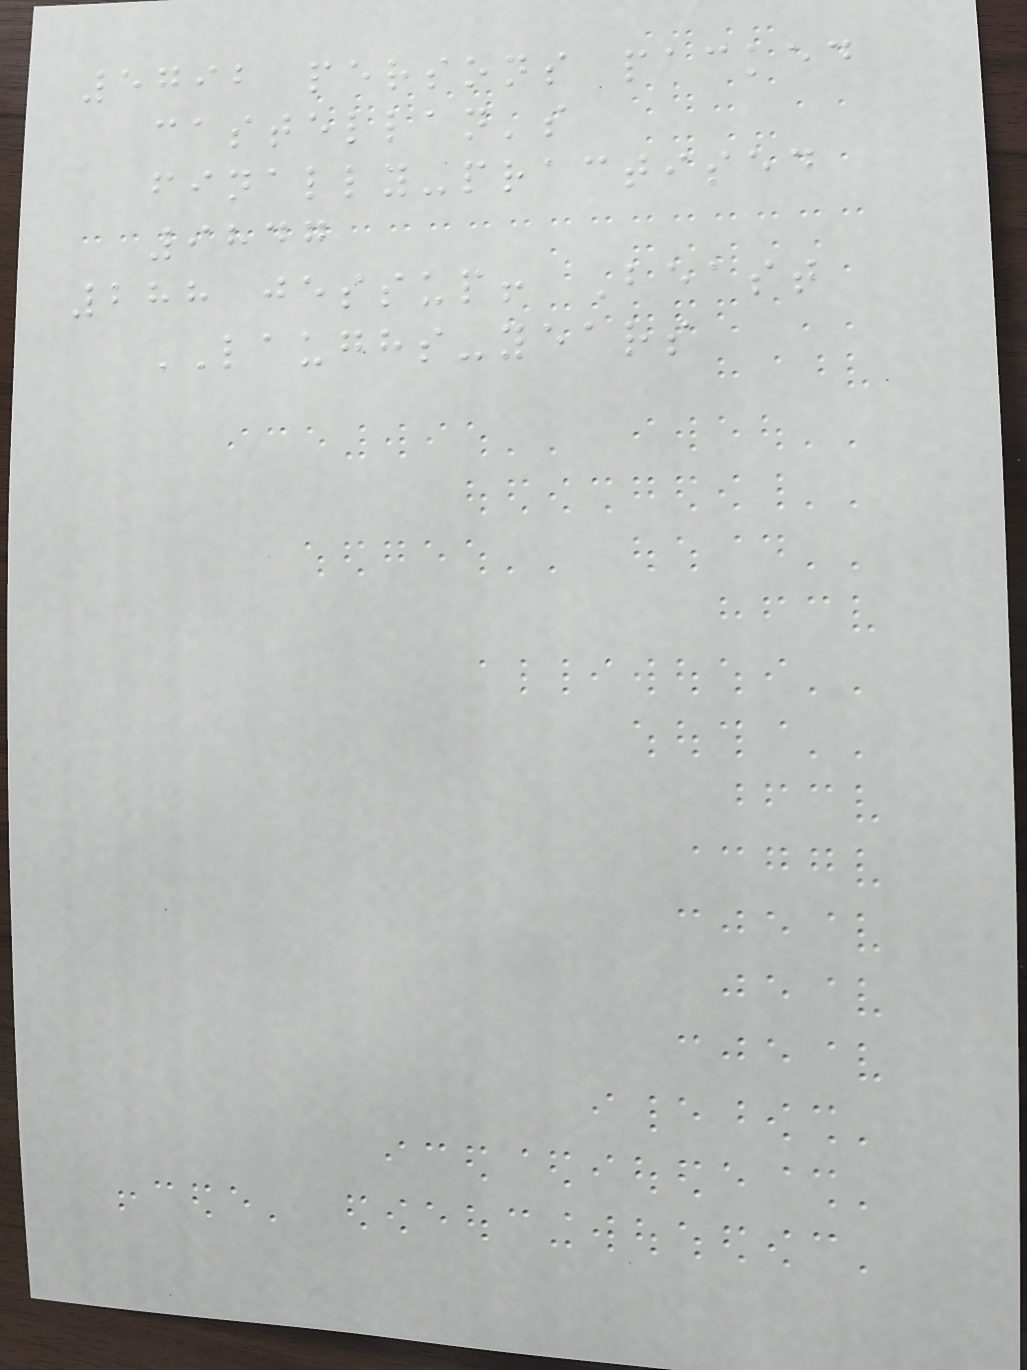5792 persons packed
castellan's
finally-practised
9847
288 jessup! Beast
LAUGHS-years
